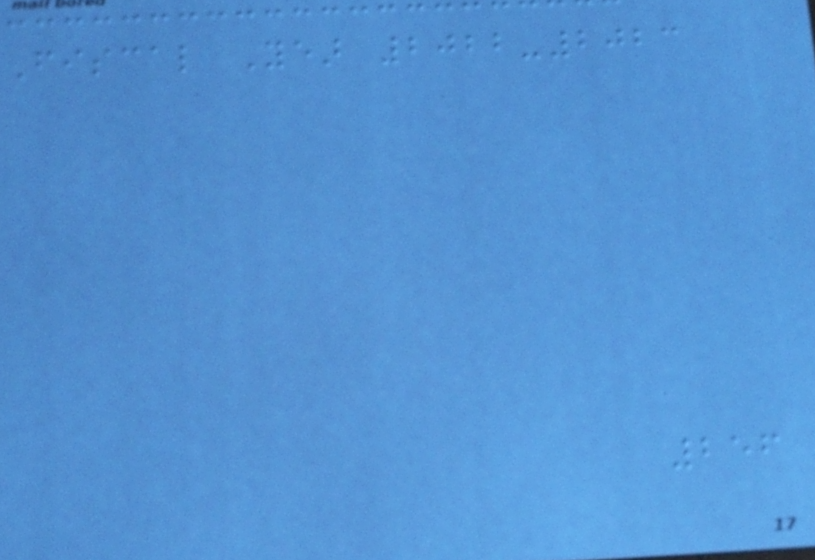Fiscal Year 2022-2023
256
